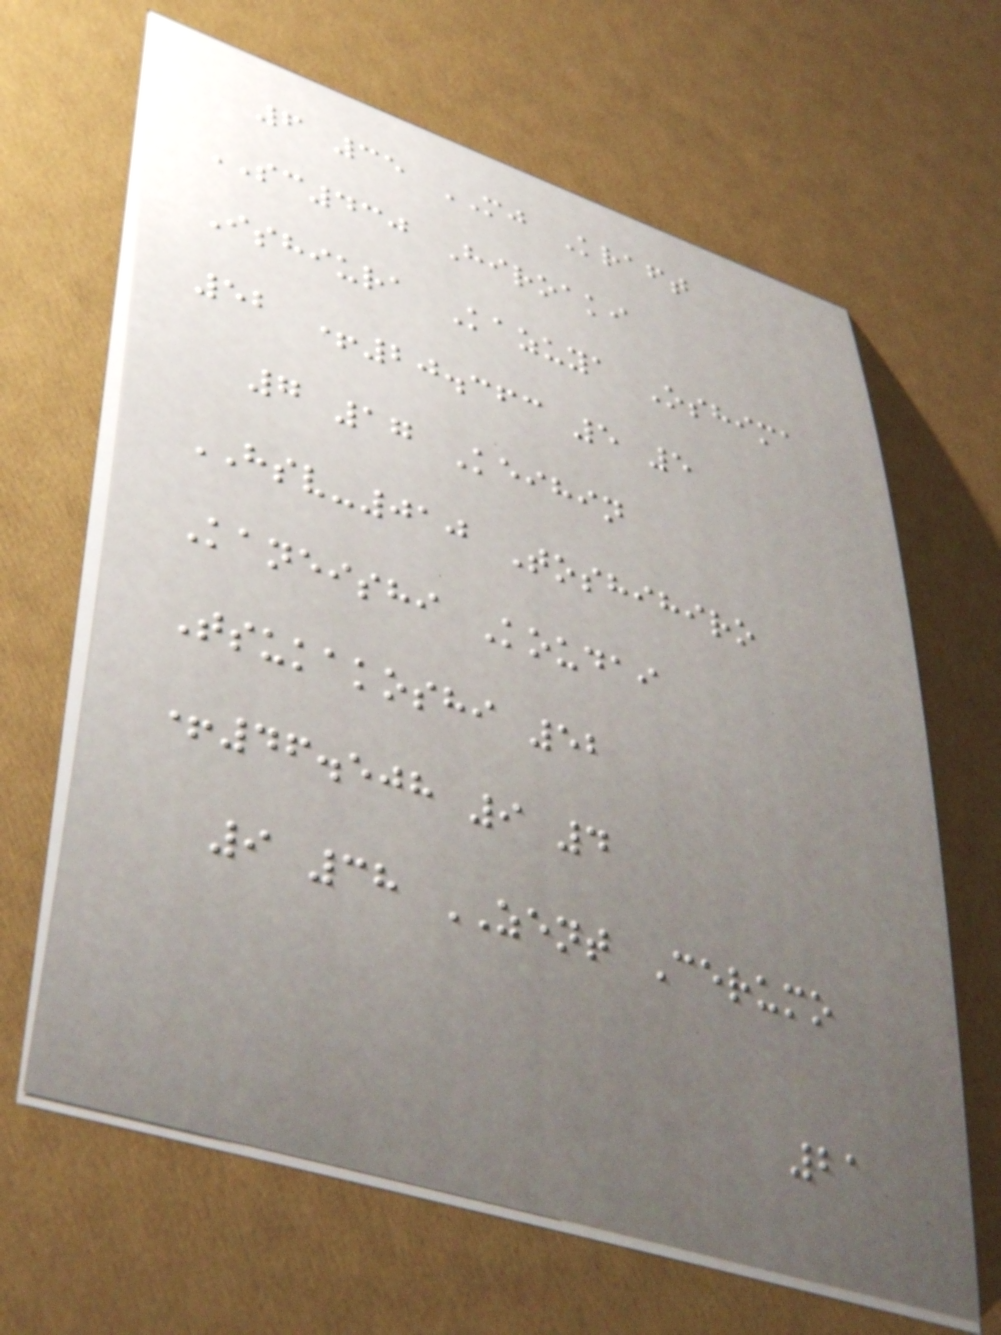6 35 MJ Kraft
SC430 Hiroaki
Ishiura Kazuya Oshima
52 +20.363 5 5
7 17 Keihin
HSV-010 Toshihiro
Kaneishi Koudai
Tsukakoshi 52
+46.508 9 4
9 38 ZENT Cerumo
21
